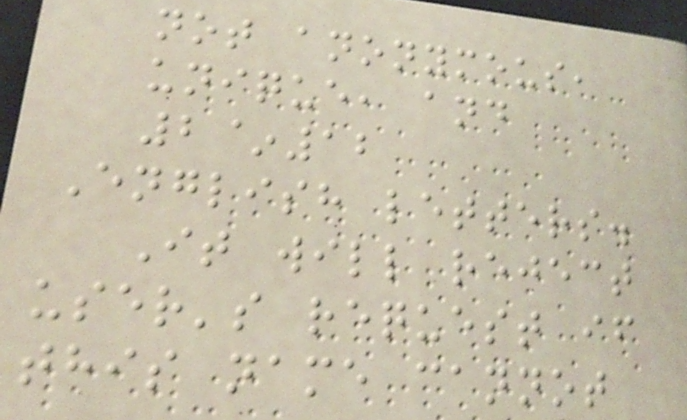not anonymous,
unique, and
2~12
English letters.
It will reject
user's request if
this name cannot
